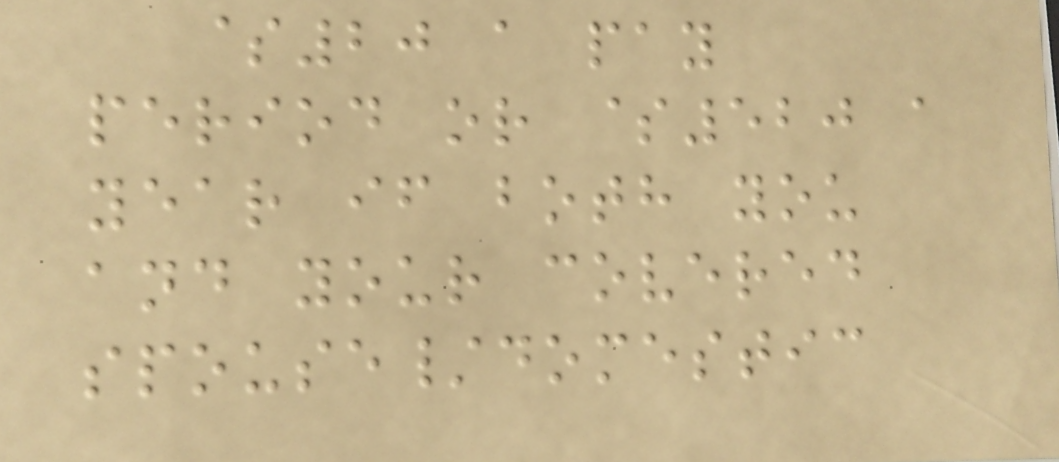$20 a pay
period or $520 a
year if both you
and your covered
spouse/domestic
